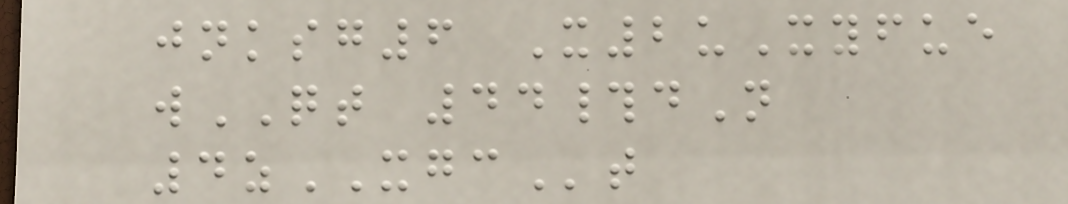jnksg6 X2uXyfue
wQT 44#dN
4zXGCt
